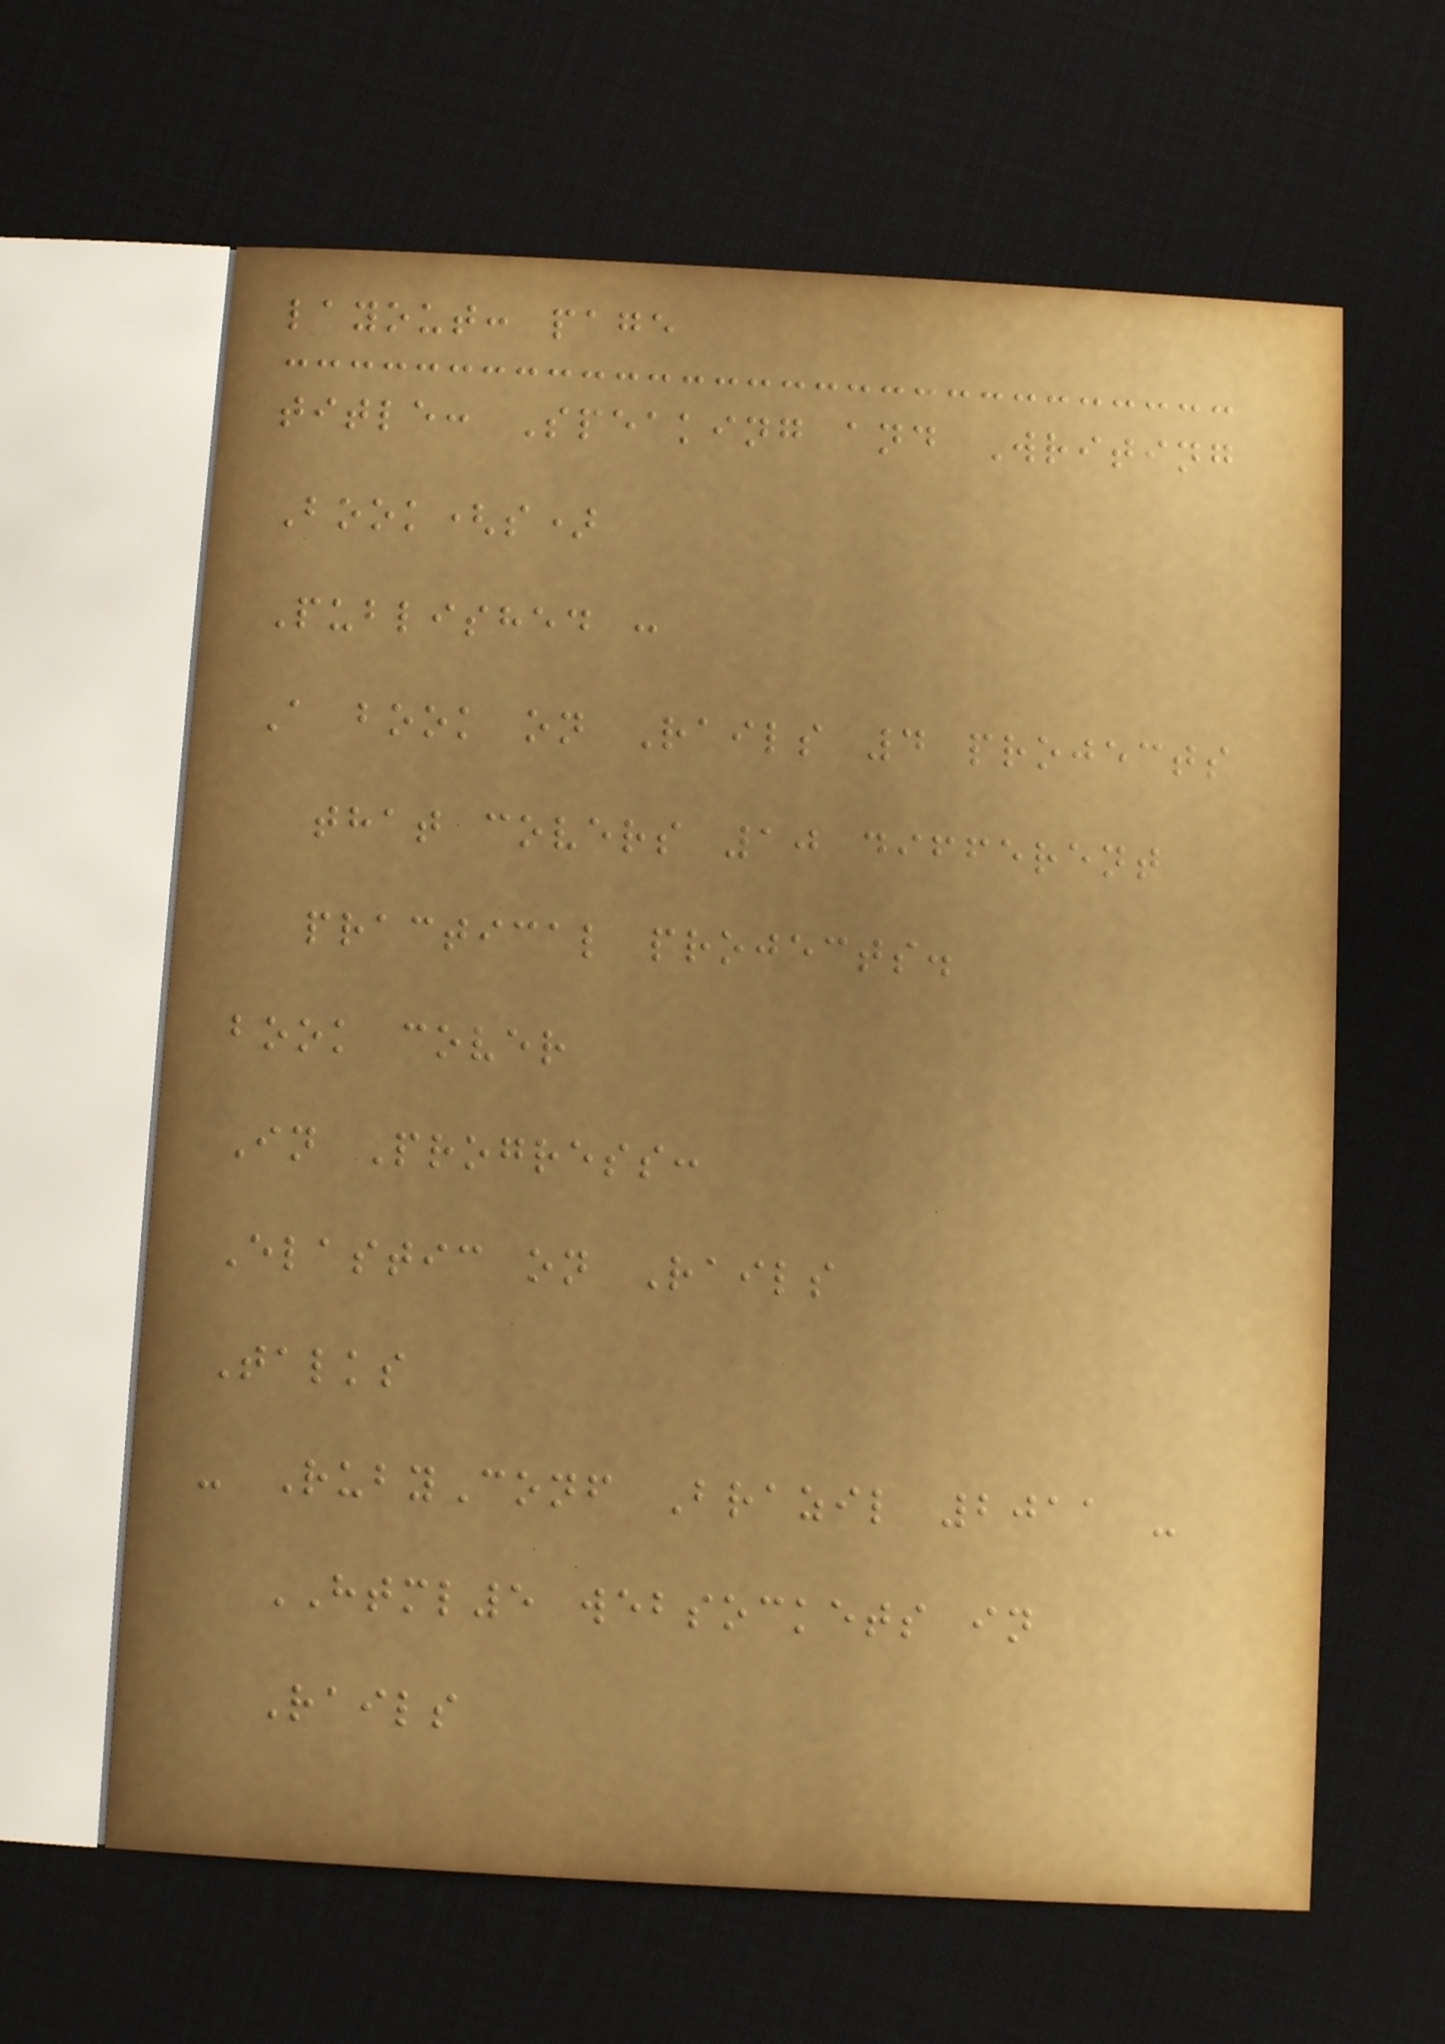layout: page
title: Speaking and Writing
Book(s)
Published :
A book on Rails 4 projects
that covers 10 different
practical projects.
book cover
In Progress:
Elastic on Rails
Talks
- RubyConf Brazil 2011 -
HTML5 websockets in
Rails
